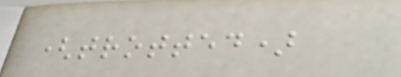(trotted)
